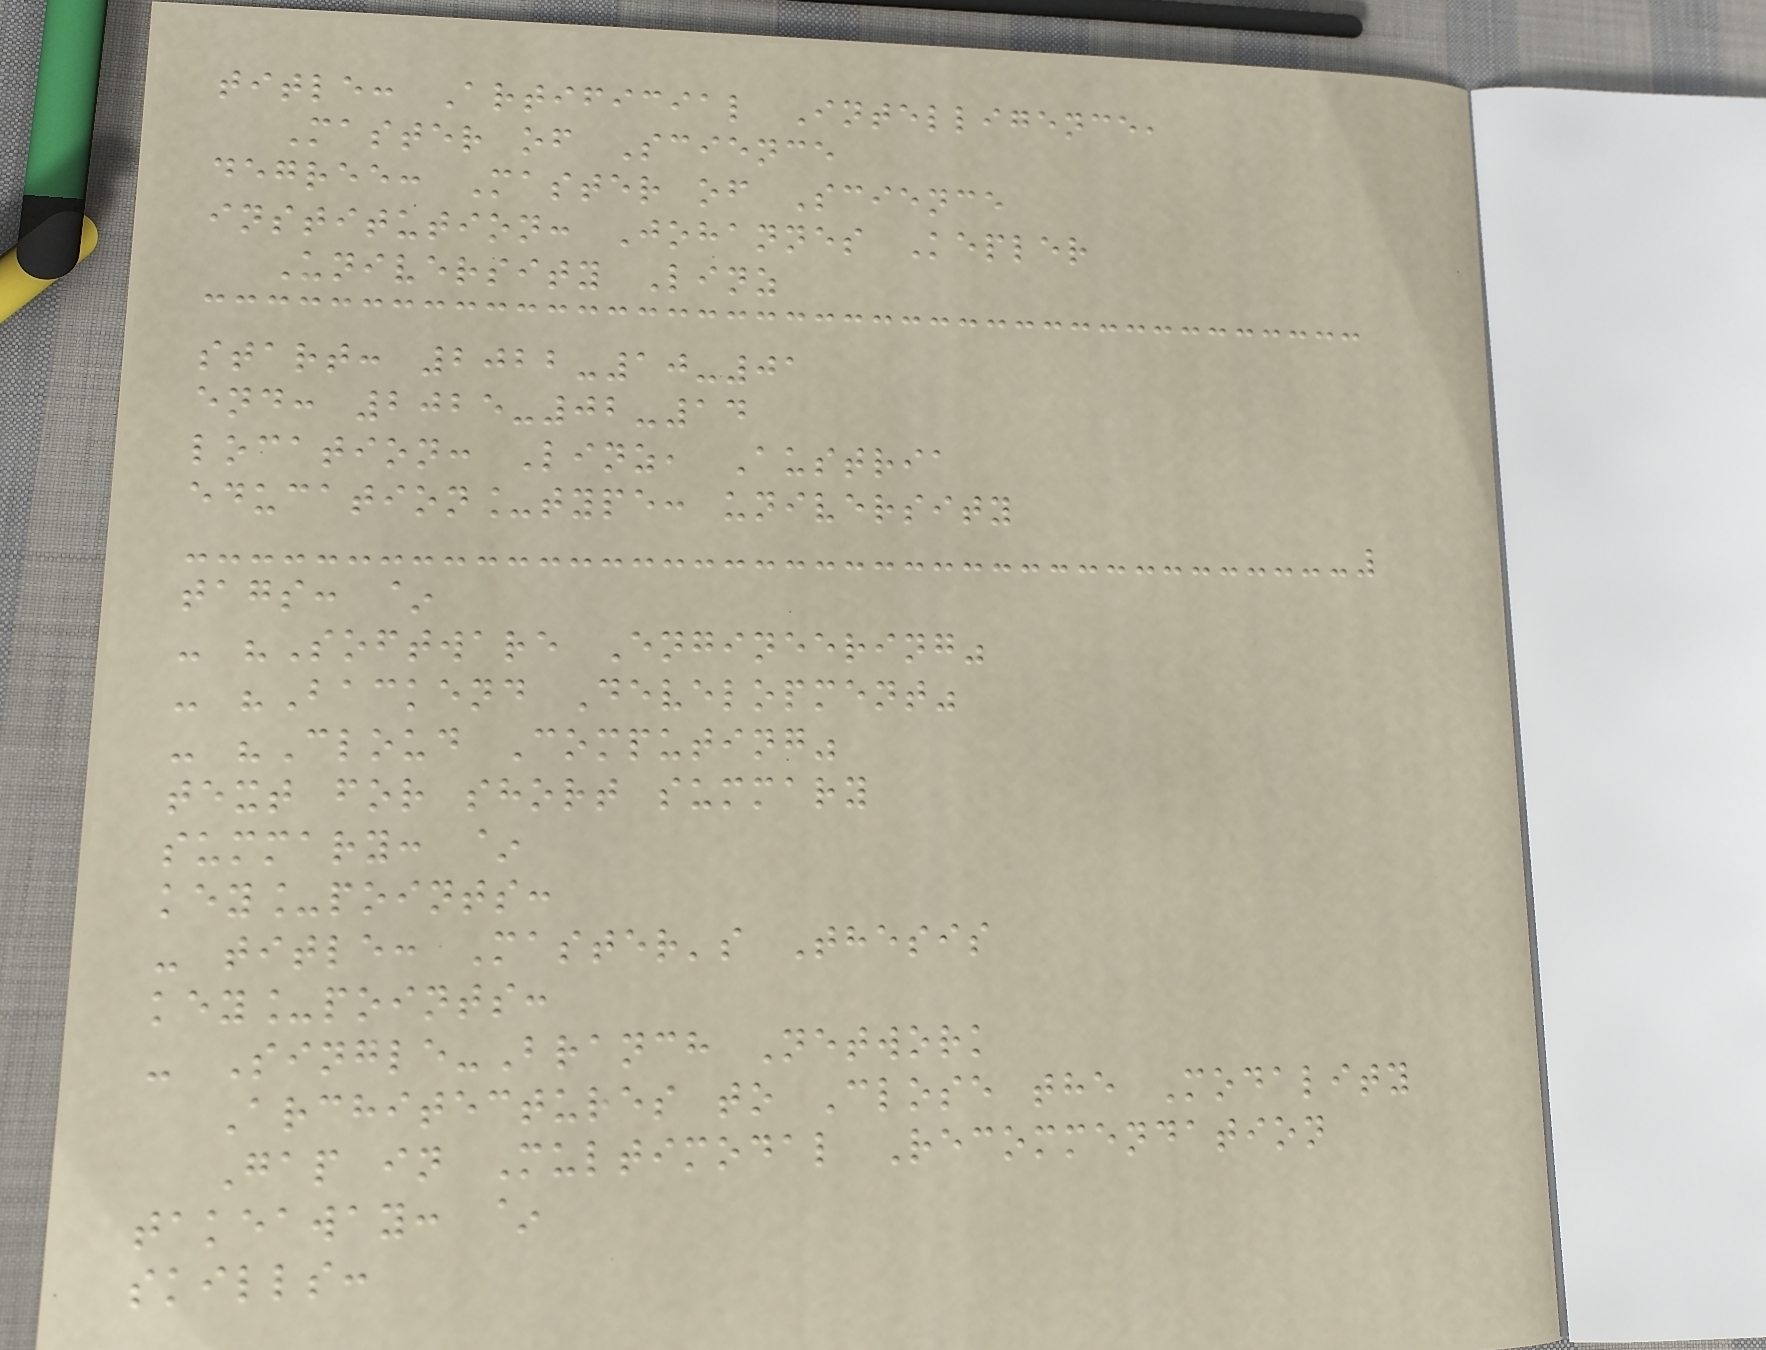title: Artificial Intelligence,
Master of Science
degree: Master of Science
institution: Johannes Kepler
University Linz
start: 2022-10-01
end: 2025-02-14
location: Linz, Austria
education_type: university
tags: ~
- "Software Engineering"
- "Backend Development"
- "Cloud Computing"
text for short summary
summary: ~
key_points:
- title: Master's Thesis
key_points:
- Single-Branch Network
Architectures to Close the Modality
Gap in Multimodal Recommendation
takeaway: ~
skills:
